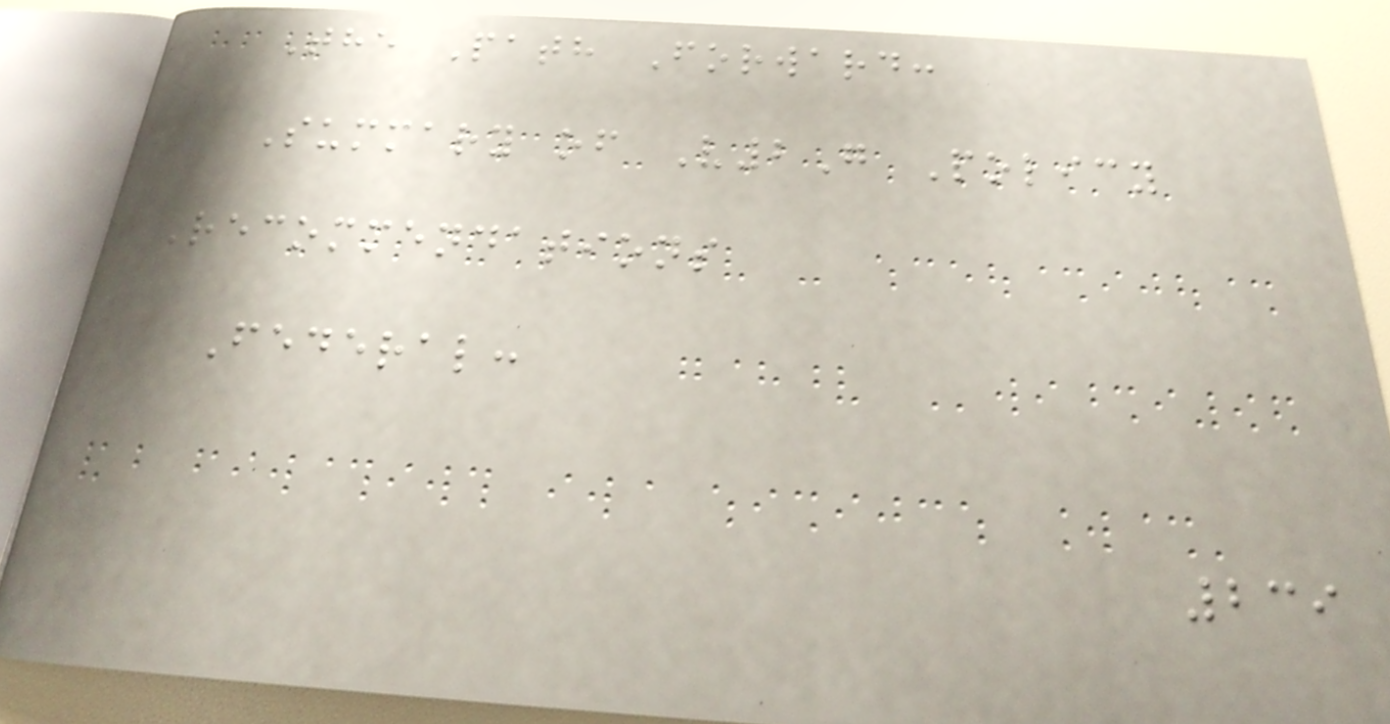The Path Forward:
Summary of V2G Policy
Recommendations
Federal:
239
